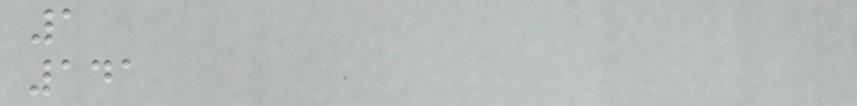1
141
